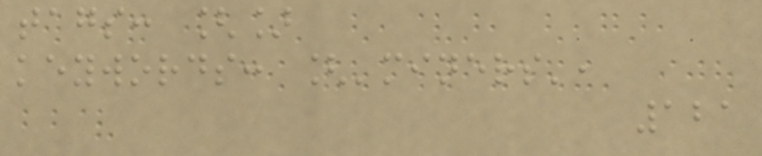tags: []
keywords: ['miners',
121
